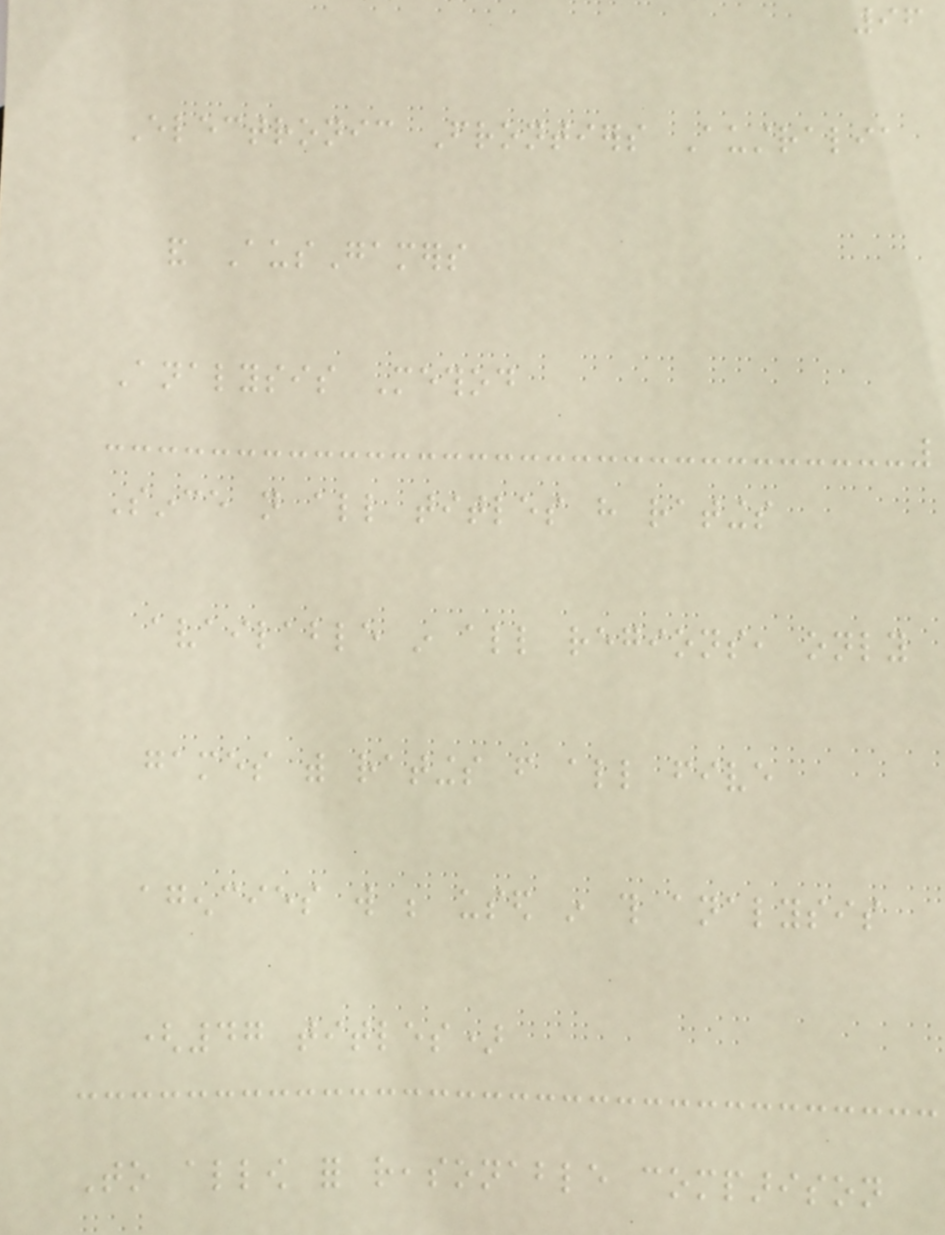96
Electronic Frontiers Australia
and AusGamers
Analysis Method
Since not all titles have ratings
available in all regions, only
games with ratings from all five
agencies will be used in this analysis
(47 titles)
To allow for reasonable comparison
